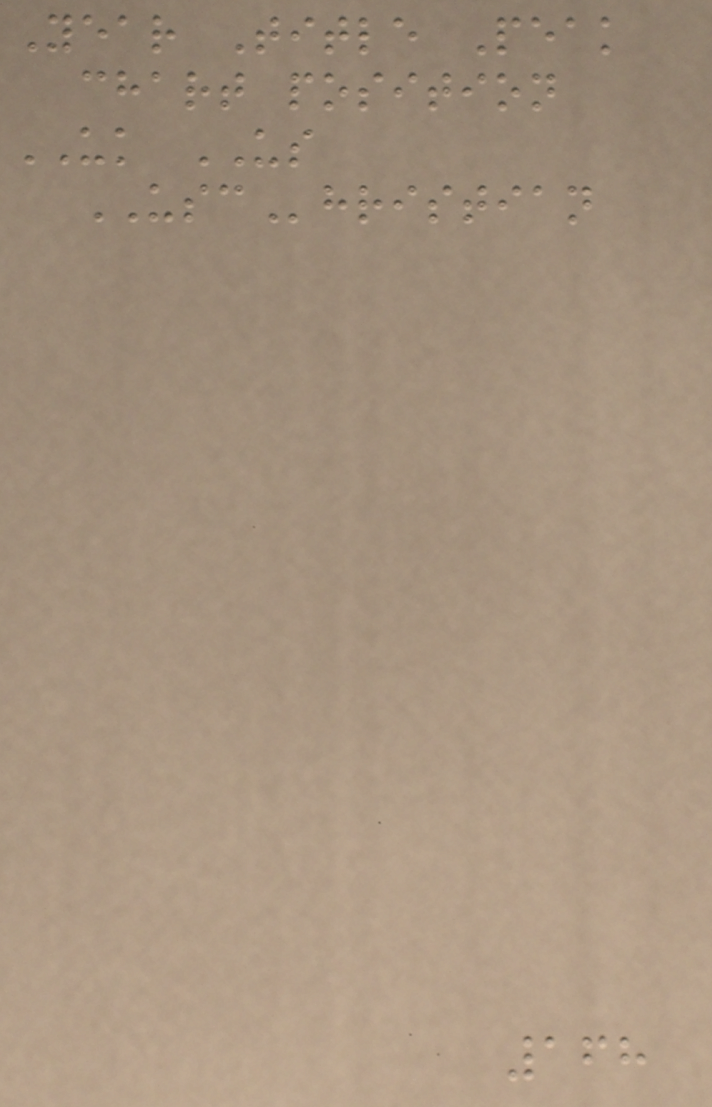Year Title Peak
chart position
UK US
USChristian
168
